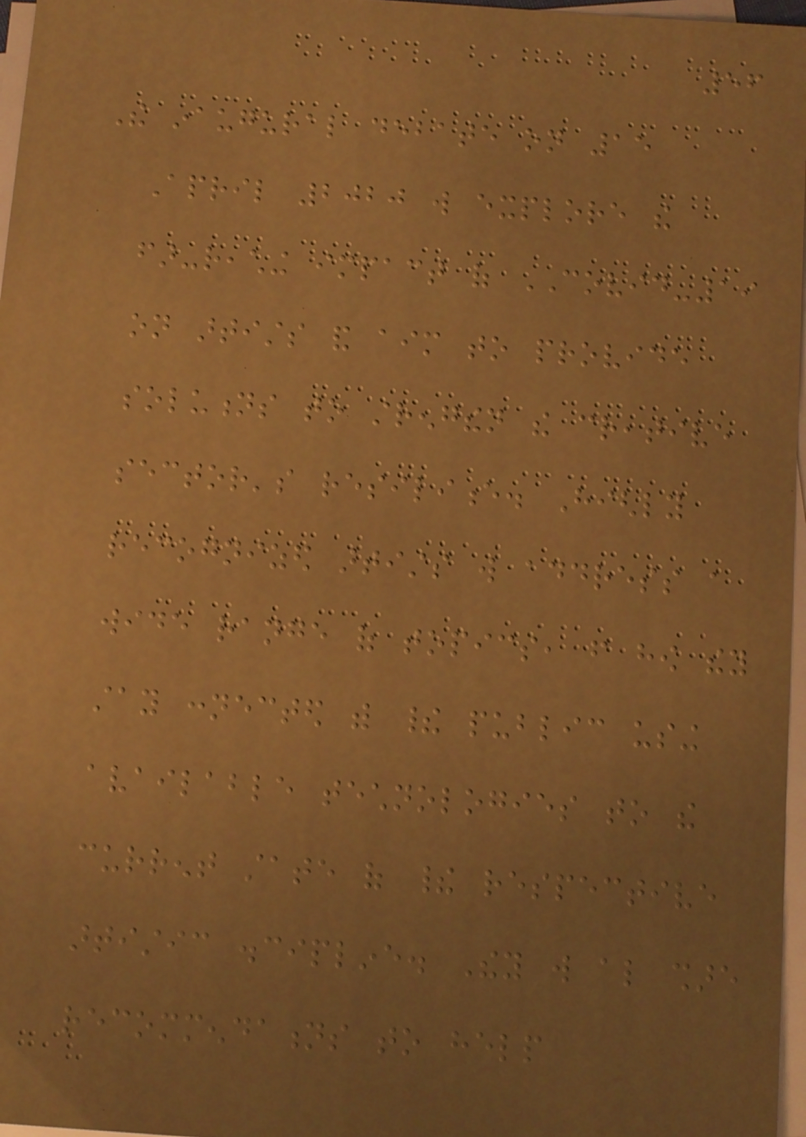56
The inaugural debate on 15
April 2020 will explore the
far-reaching impact of COVID-19
on artists and aim to provide
solutions to strengthen the creative
sector's resilience. Highly
recognized artists will address a
wide range of topics, from how they
stay connected with their public using
available technologies to the
current state of their respective
artistic discipline. They will also share
recommendations to help
